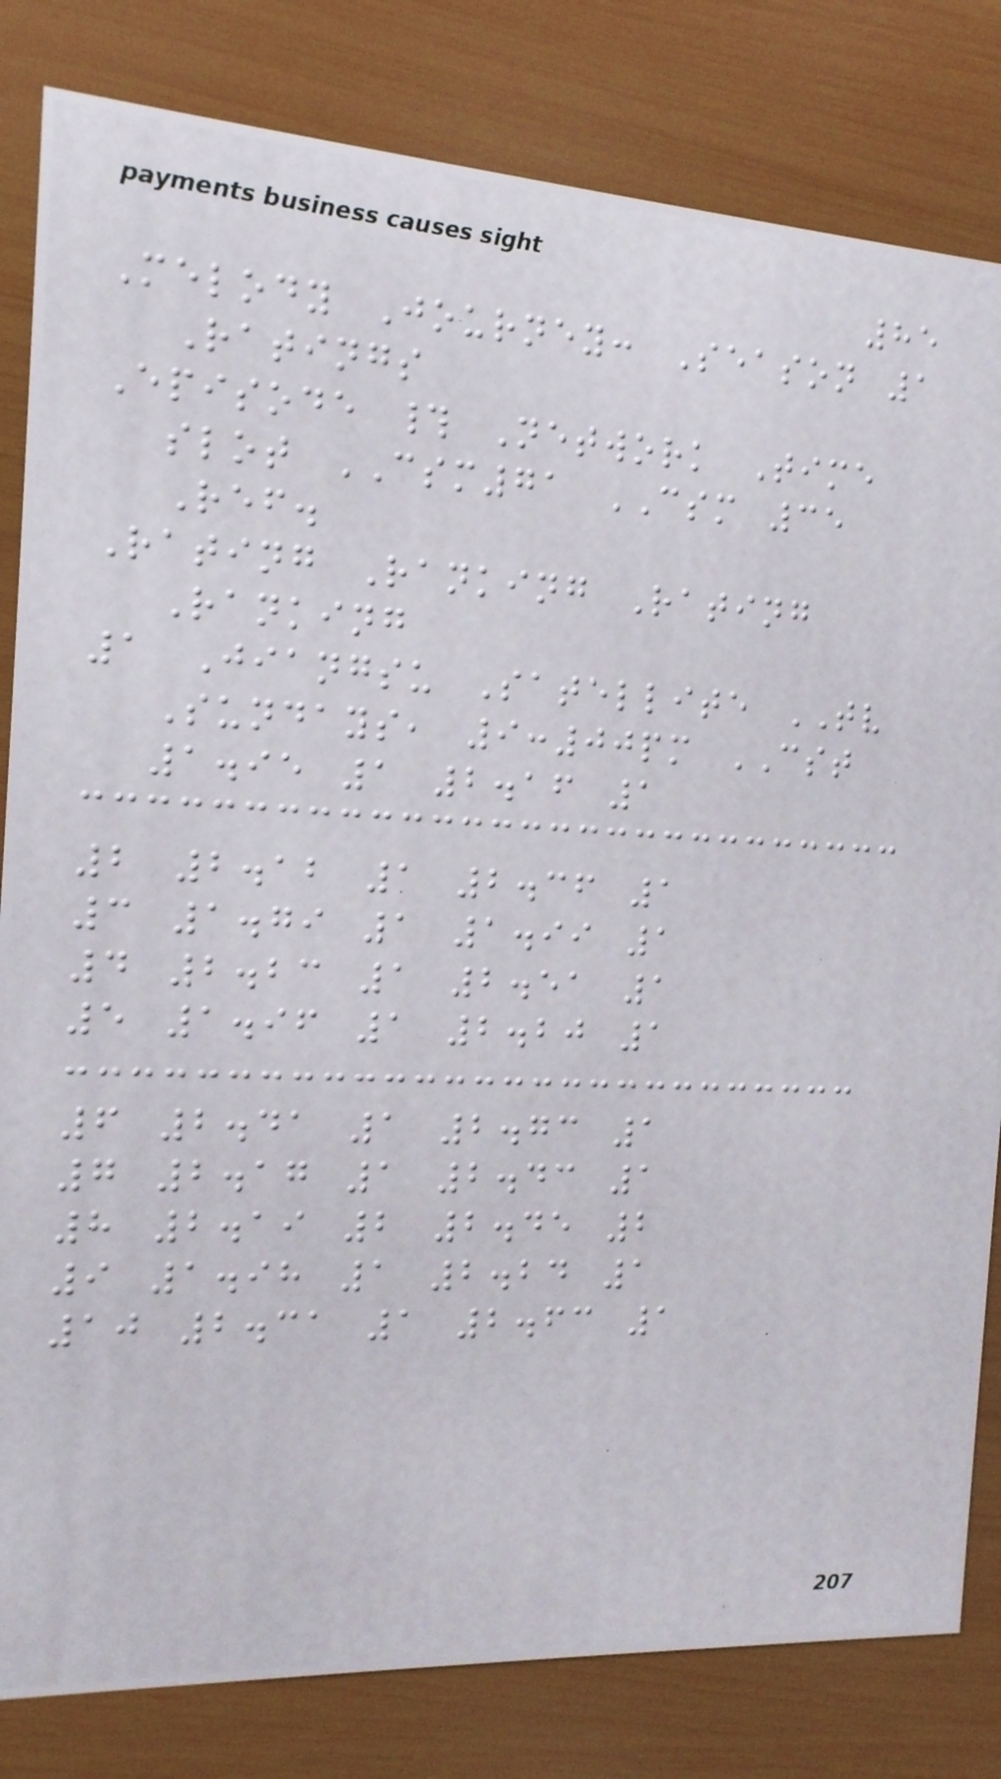85
Melody Journey: Season 1
Ratings
Episode # Network Time
slot CSM71 CSM 35
Ref.
Rating Ranking Rating
Ranking
1 Jiangsu Satellite TV
Sundays, 9:00pm CST
1.95 1 2.16 1
2 2.12 1 2.36 1
3 1.79 1 1.99 1
4 2.23 1 2.51 1
5 1.96 1 2.20 1
6 2.41 1 2.73 1
7 2.17 1 2.43 1
8 2.19 2 2.45 2
9 1.98 1 2.24 1
10 2.31 1 2.63 1
